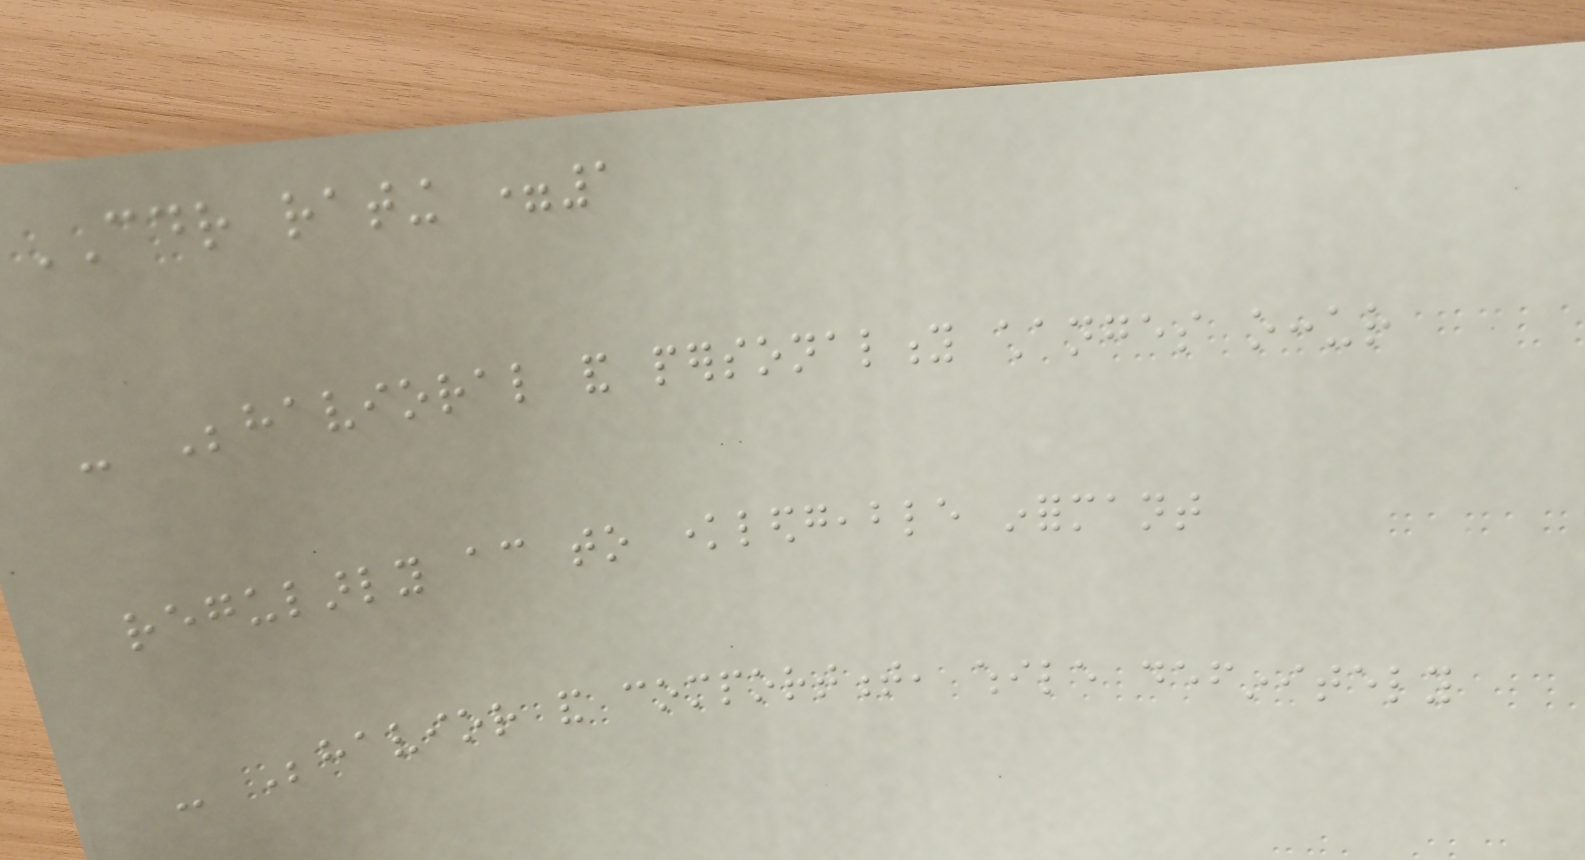CDR rating =1
- Behavioral and personality changes occur
regularly according to knowledgeable informant
- Behavior and comportment, while definitely
